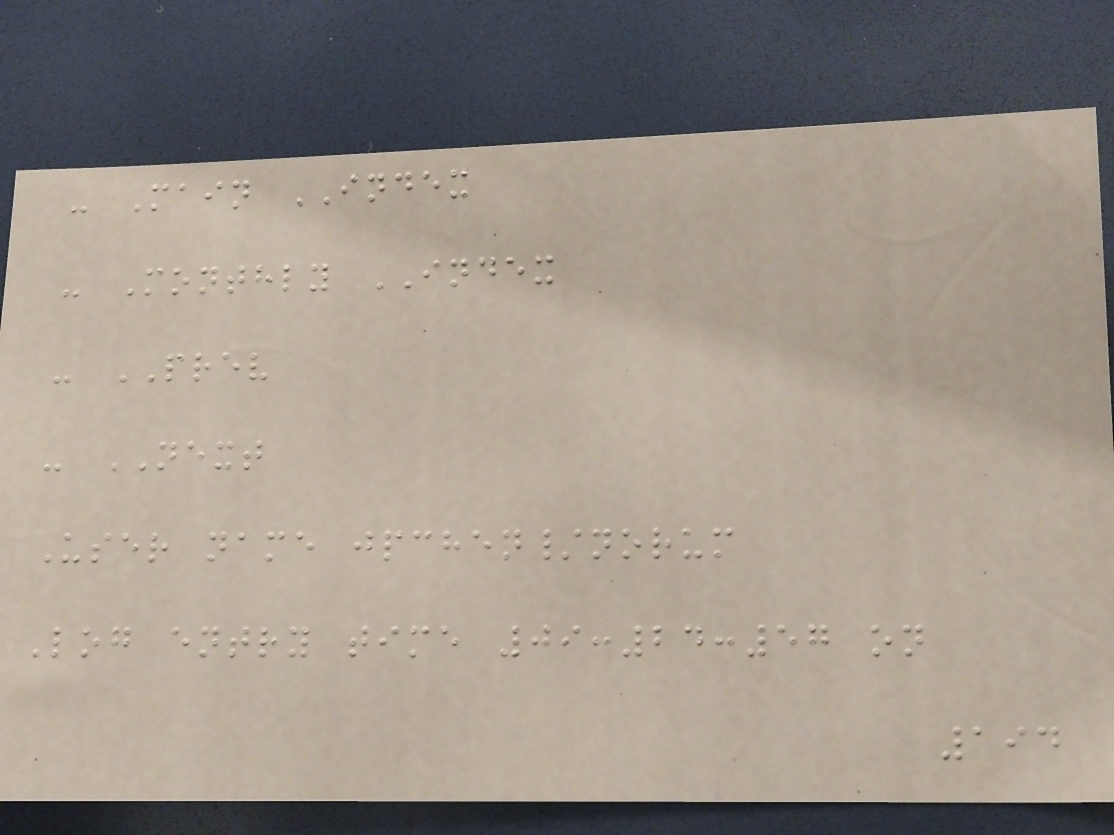- Main INDEX
- Monthly INDEX
- PREV
- NEXT
User name jpchen/norum
Log entry time 09:24:57 on
194
